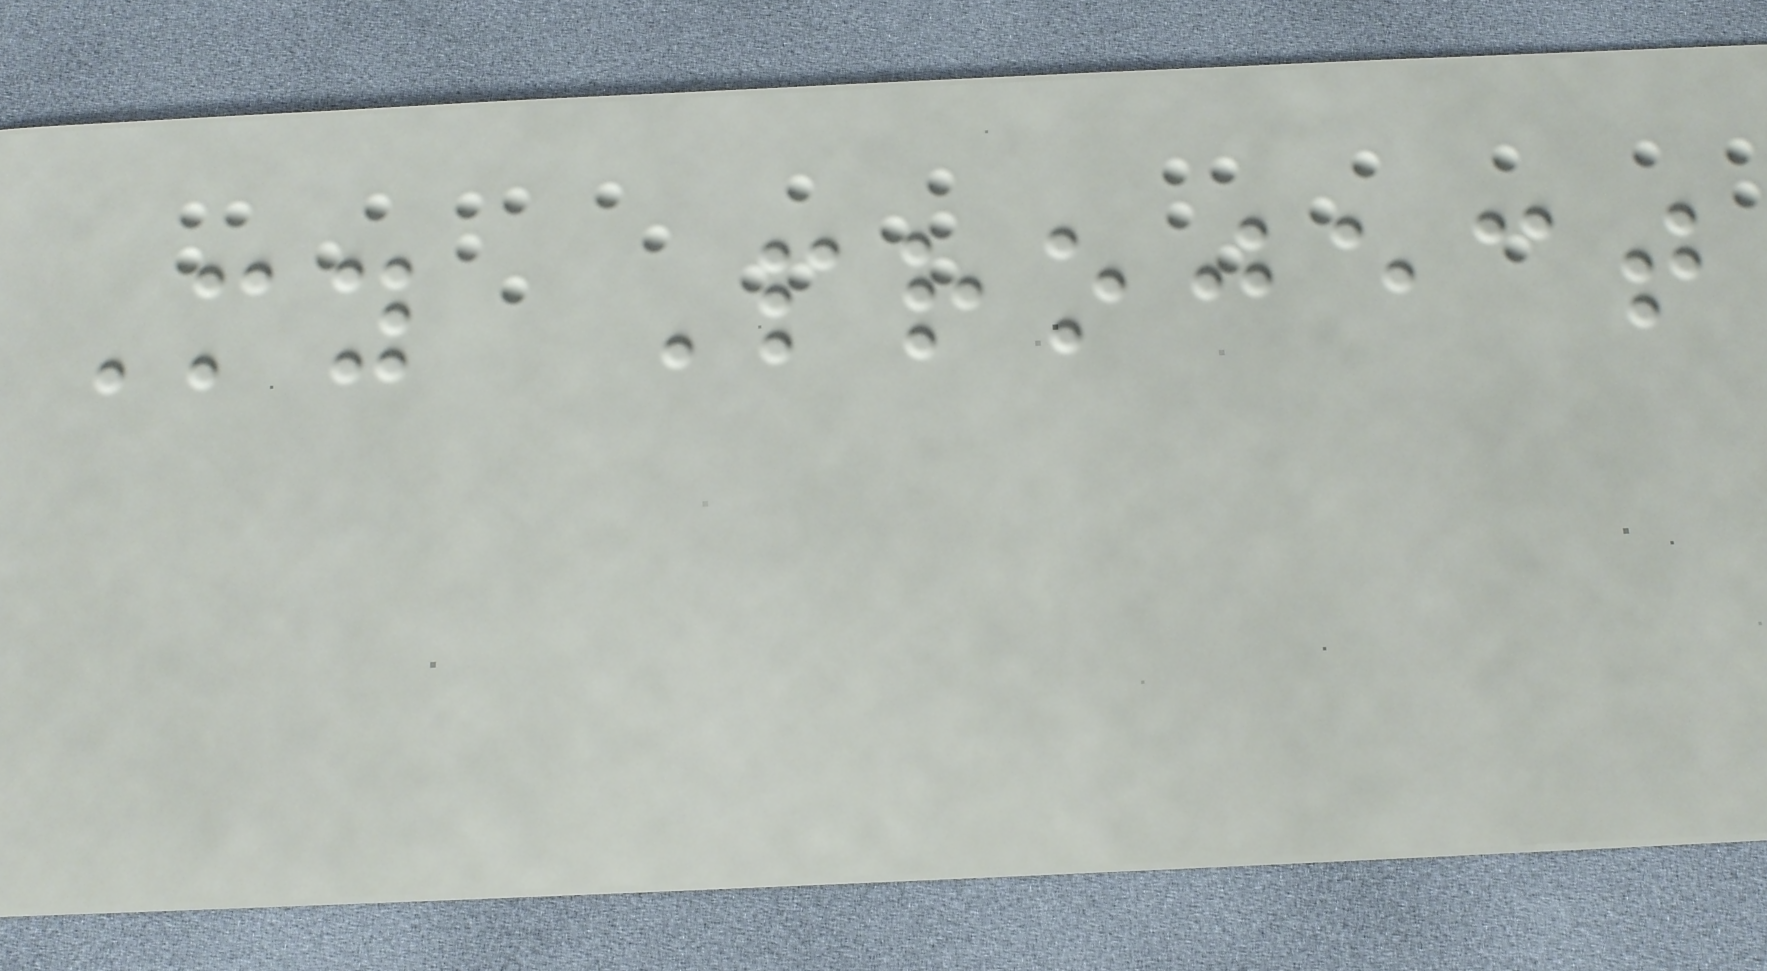My Project
